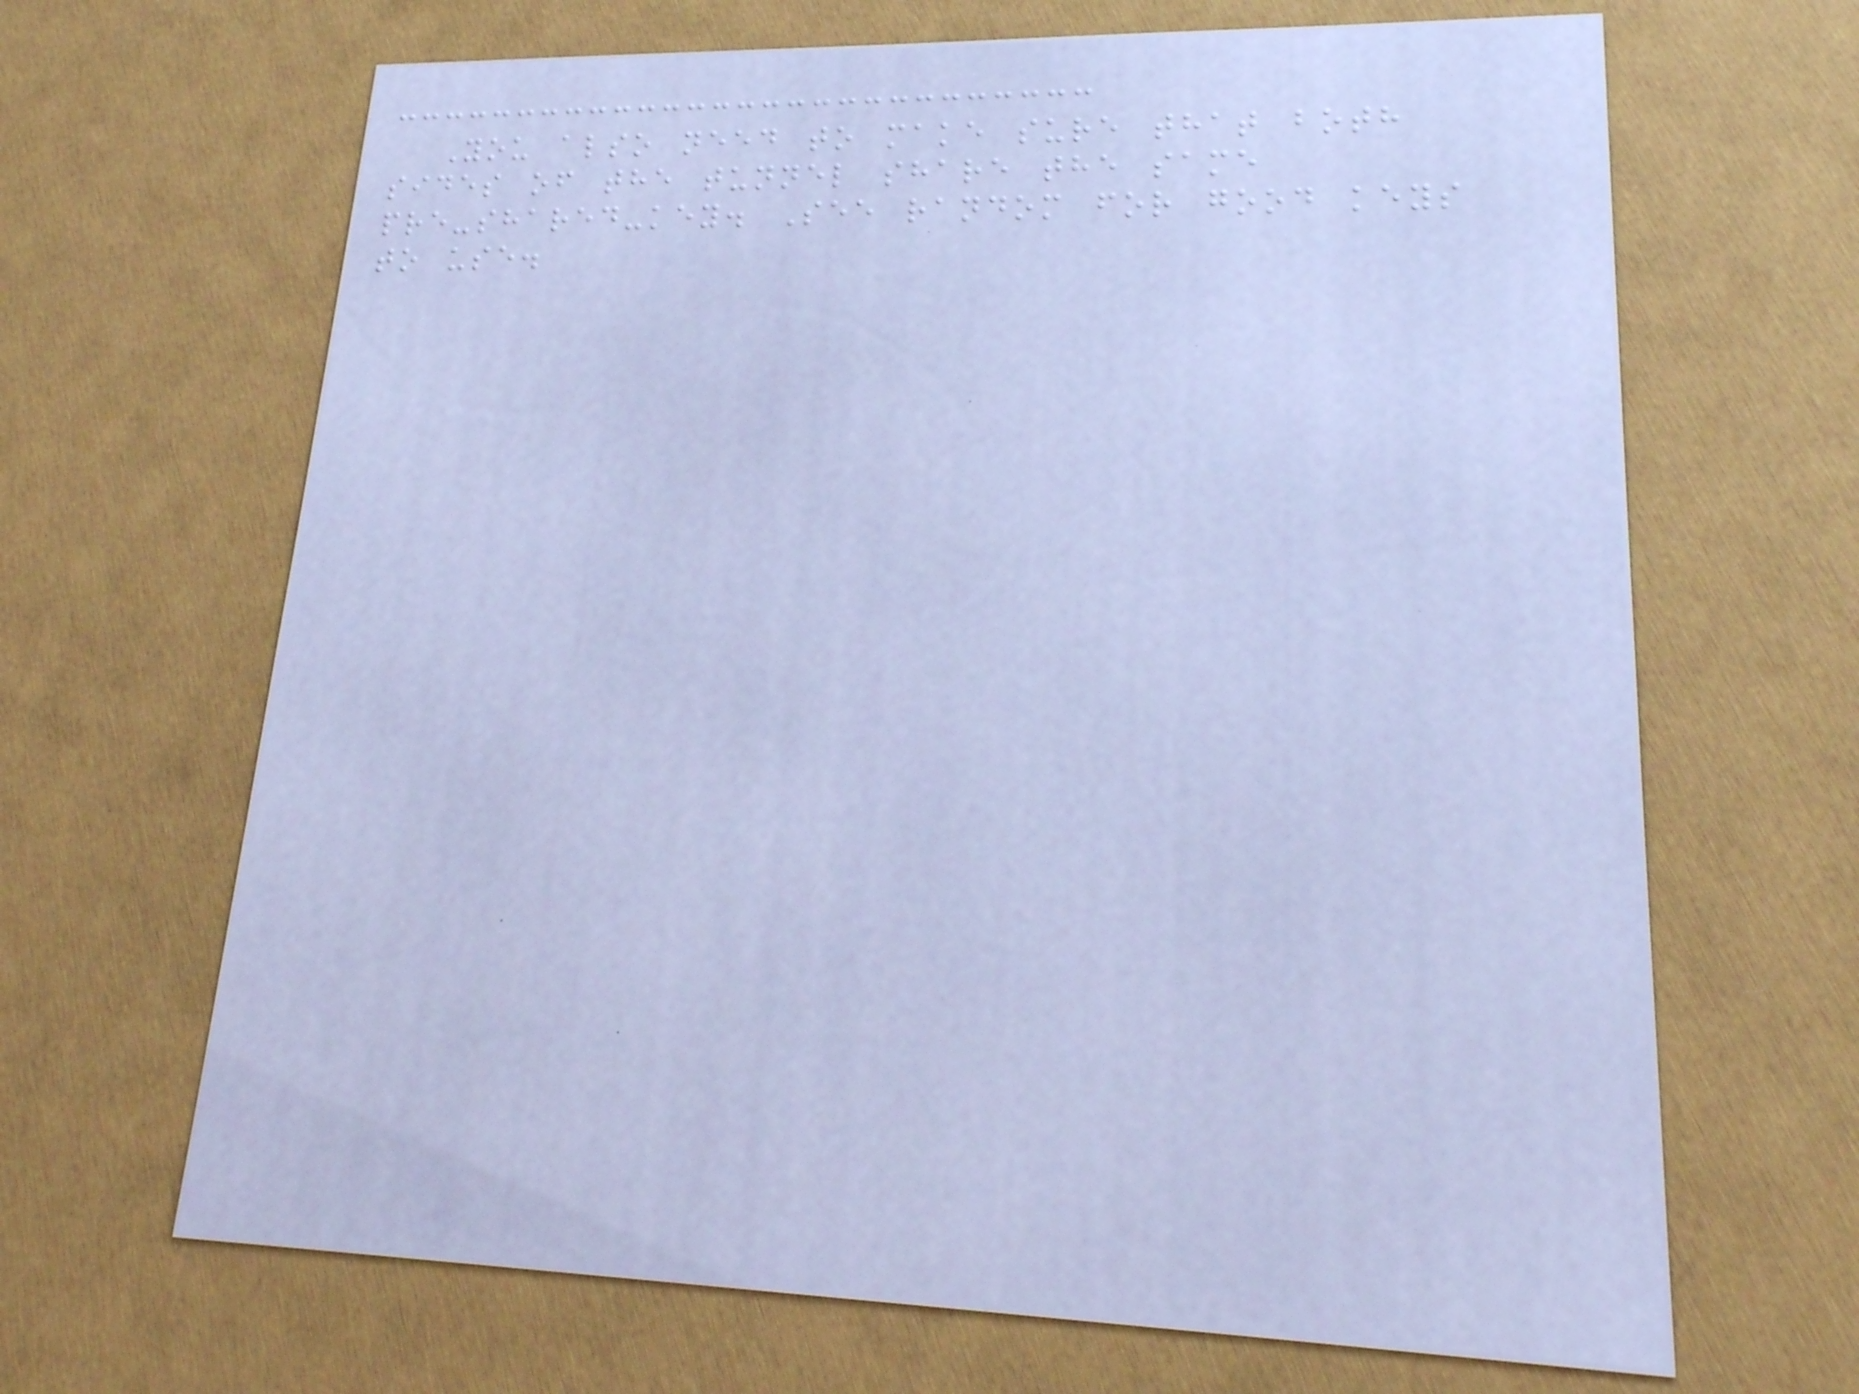You also need to make sure that both
sides of the tunnel share the same
pre-shared-key. See random for good keys
to use.
